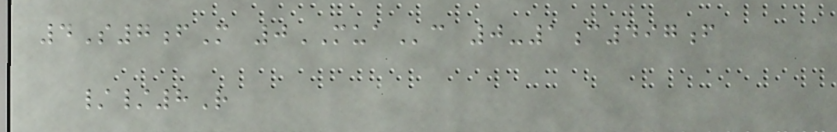4S7fM 0MUAc 0-1c497f
//8R
